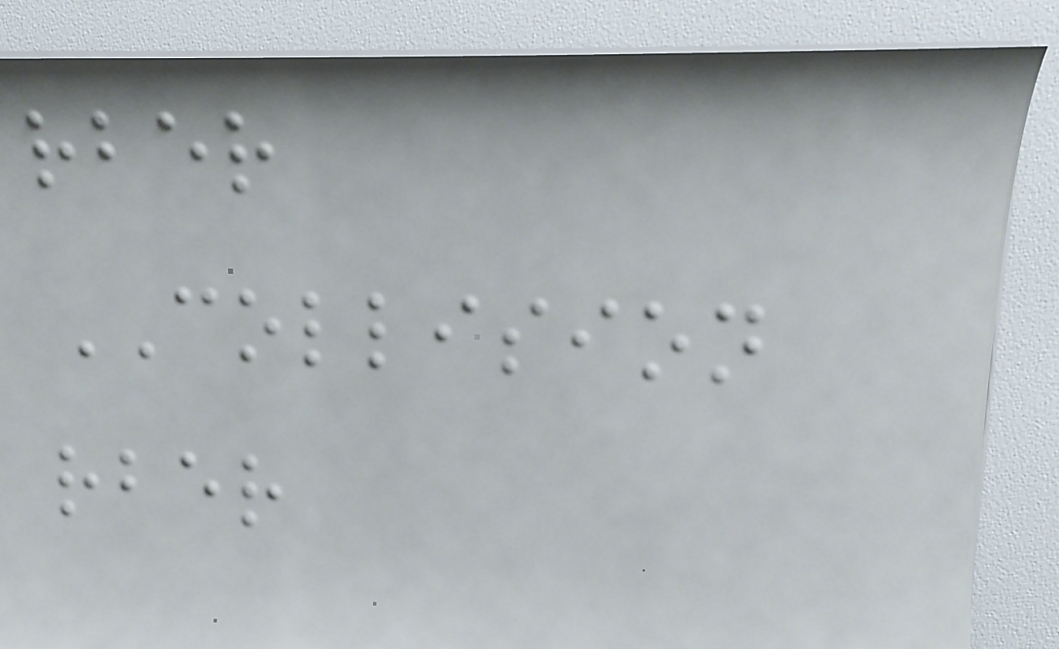rber
COLLISION
rber
